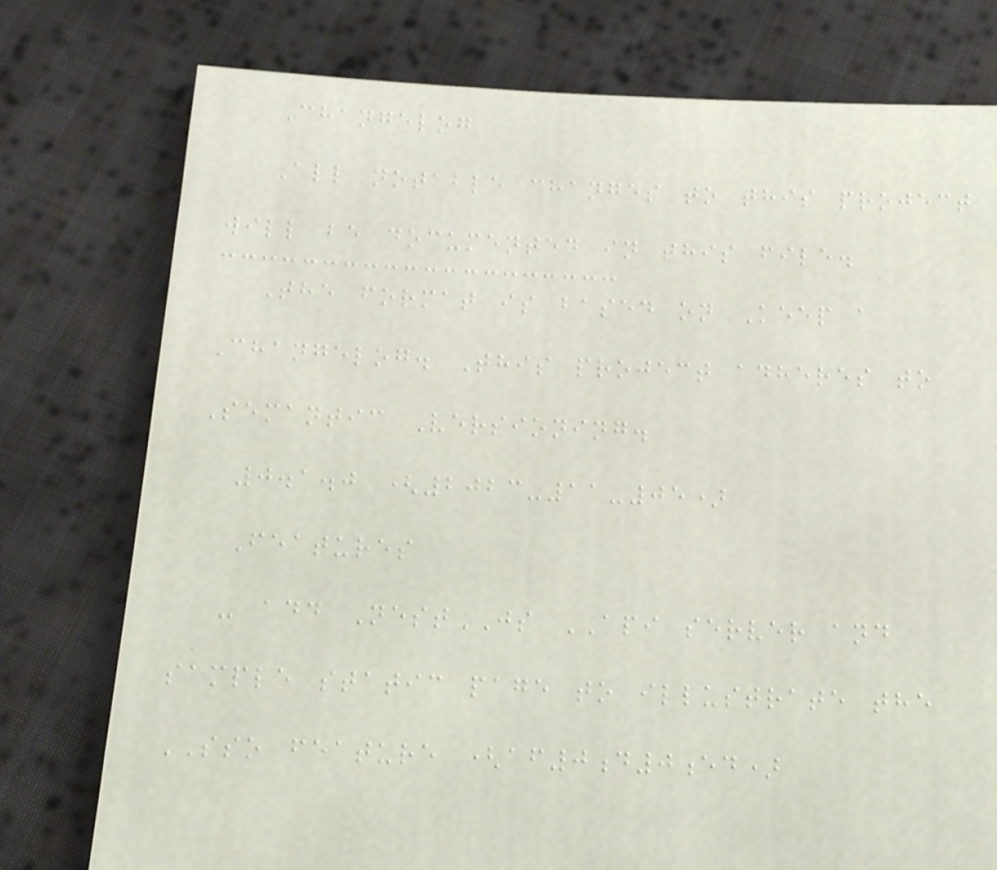Changelog
All notable changes to this project
will be documented in this file.
The format is based on Keep a
Changelog. This project adheres to
Semantic Versioning.
0.1.0 (2023-11-05)
Features
- add NestJS API server and
sample static page to illustrate the
SSO feature (af0d0ed)
